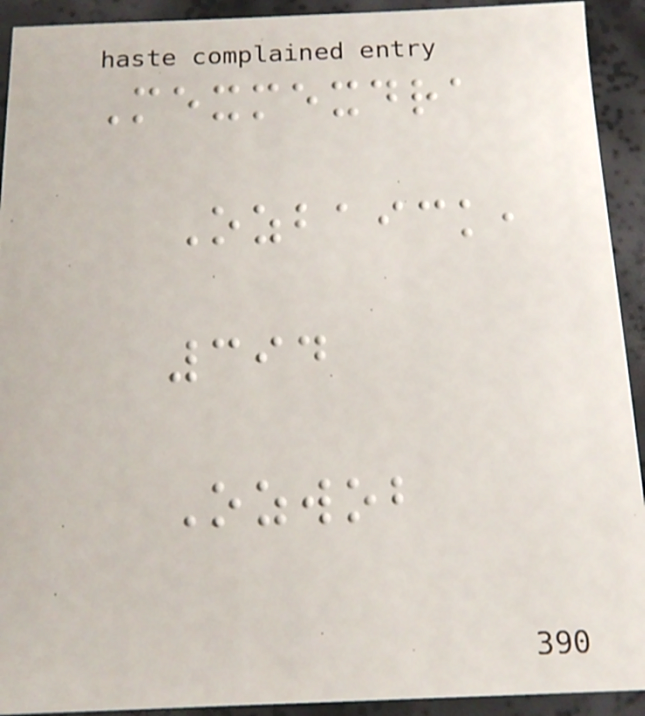Mexmexdra
Ozbaick,
394
Ozwob
